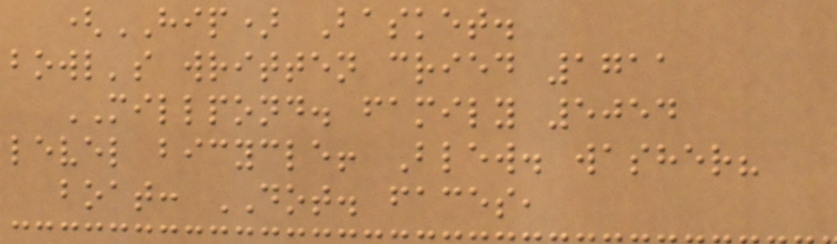(HIP) Basket.
bowl's written cried 1711
MILLPOND. family 5054
level bicycle! Blew. washer?
boat: DOT. faces,
